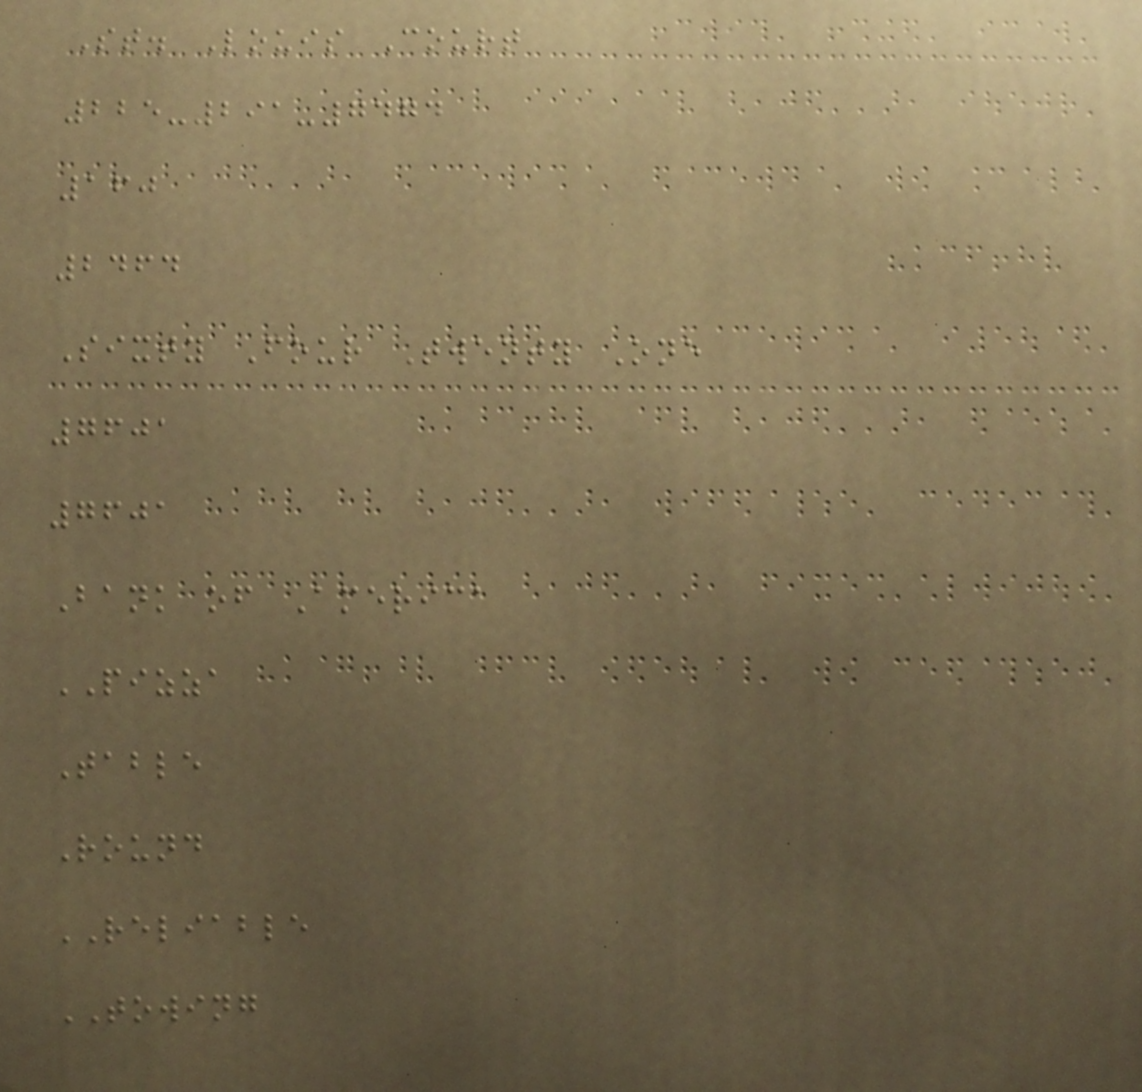St. Louis Court
225-291-7474
160
2464
Sixty Four Twenty One
7601
7601
Bank of America
PIZZA
Table
Round
RELIABLE
TOWING
